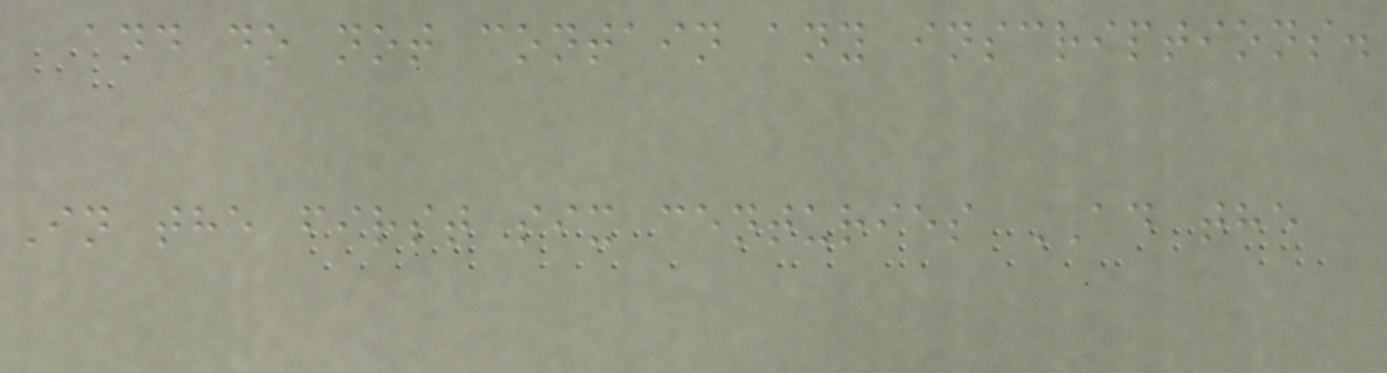and do not contain any inscriptions.
In the first six centuries AD the
